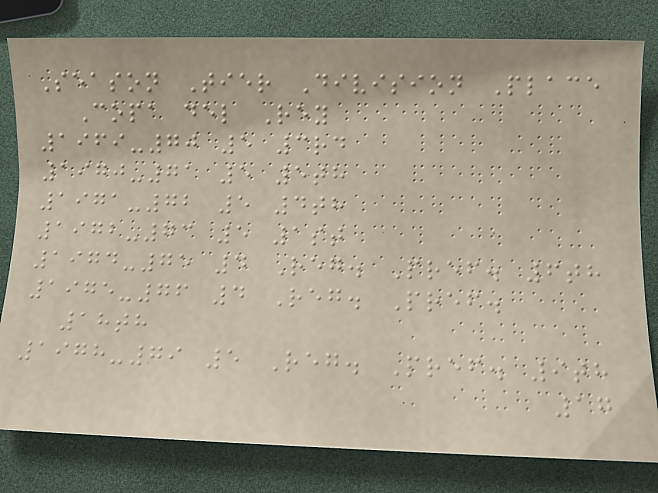Season Tier Division Place
Copa del Rey
1969-70 5 3rd
1970-71 5 5th
1971-72 5 4th
1972-73 5 1st
1974-75 4 Reg. Pref. 6th
1975-76 4 Reg. Pref.
18th
1978-79 5 Reg. Pref. 9th
17
